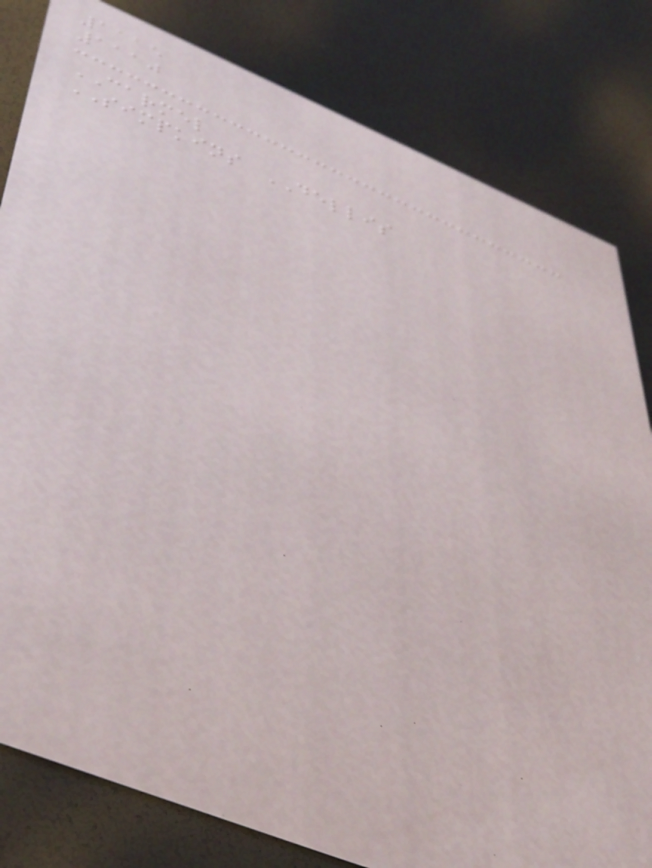1115
1110
CARMEL
SIMPKINS DELLIS
